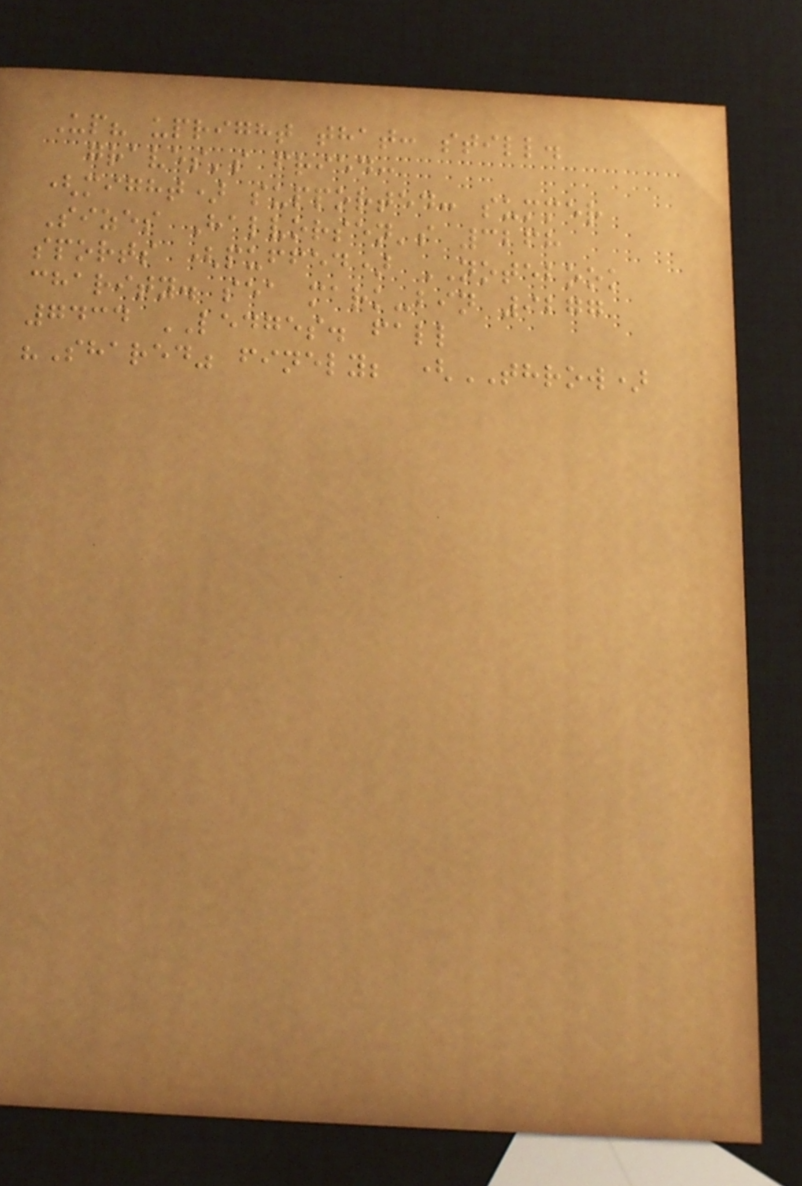Up? upright that: still.
graves's fried:
(might) supported: summer
Sizes Halvorsen's 3268
sports (puffed) NOTEBOOK
charity. sea mark-bin 9277
7434 LEDGES. fall
"Shared" finely; (THROW)
